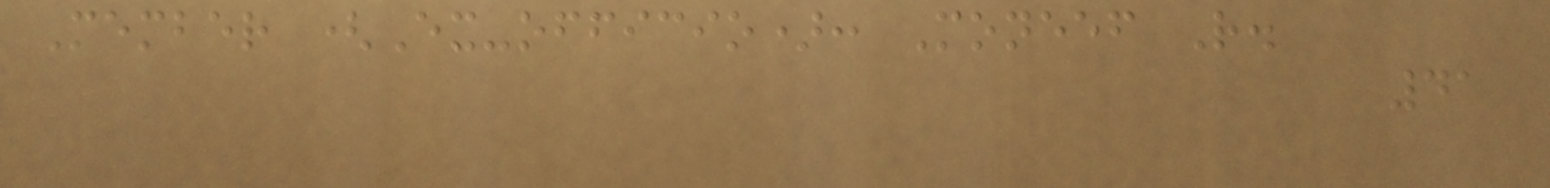Member (Ex-officio): Moneef R.
41
